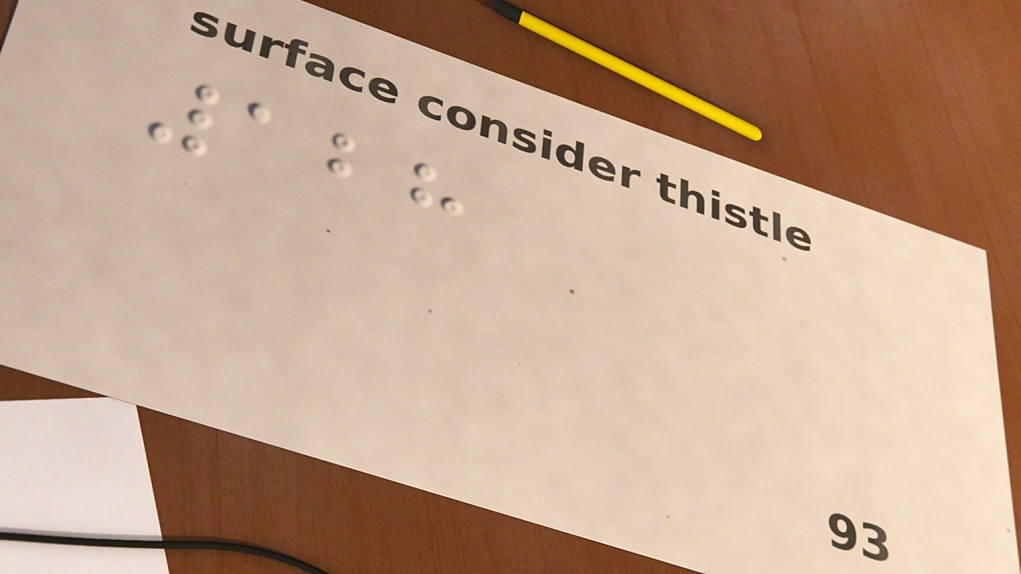128
